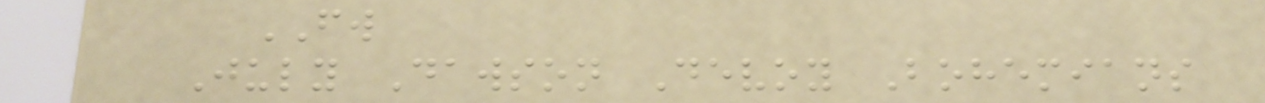FW
July Dawson Devoy Bohemians
